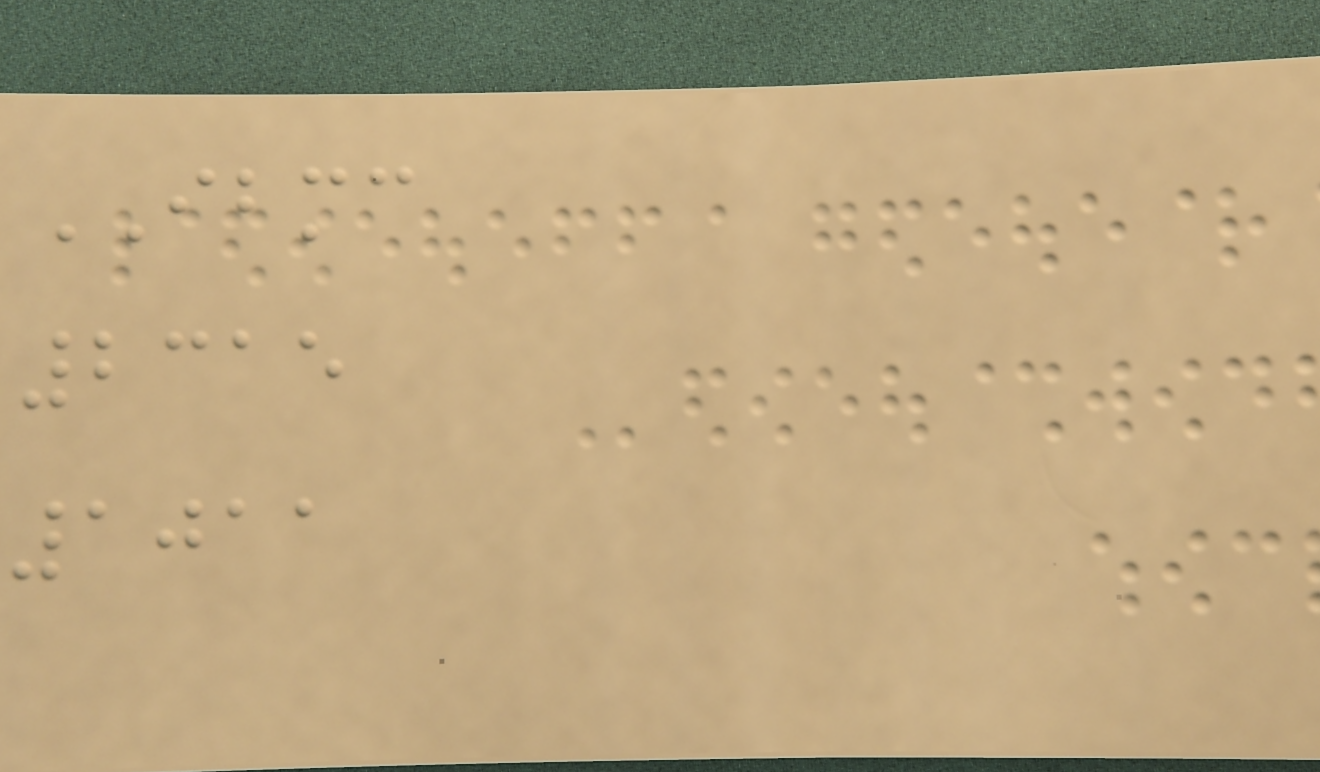IBMC
2315
1011
